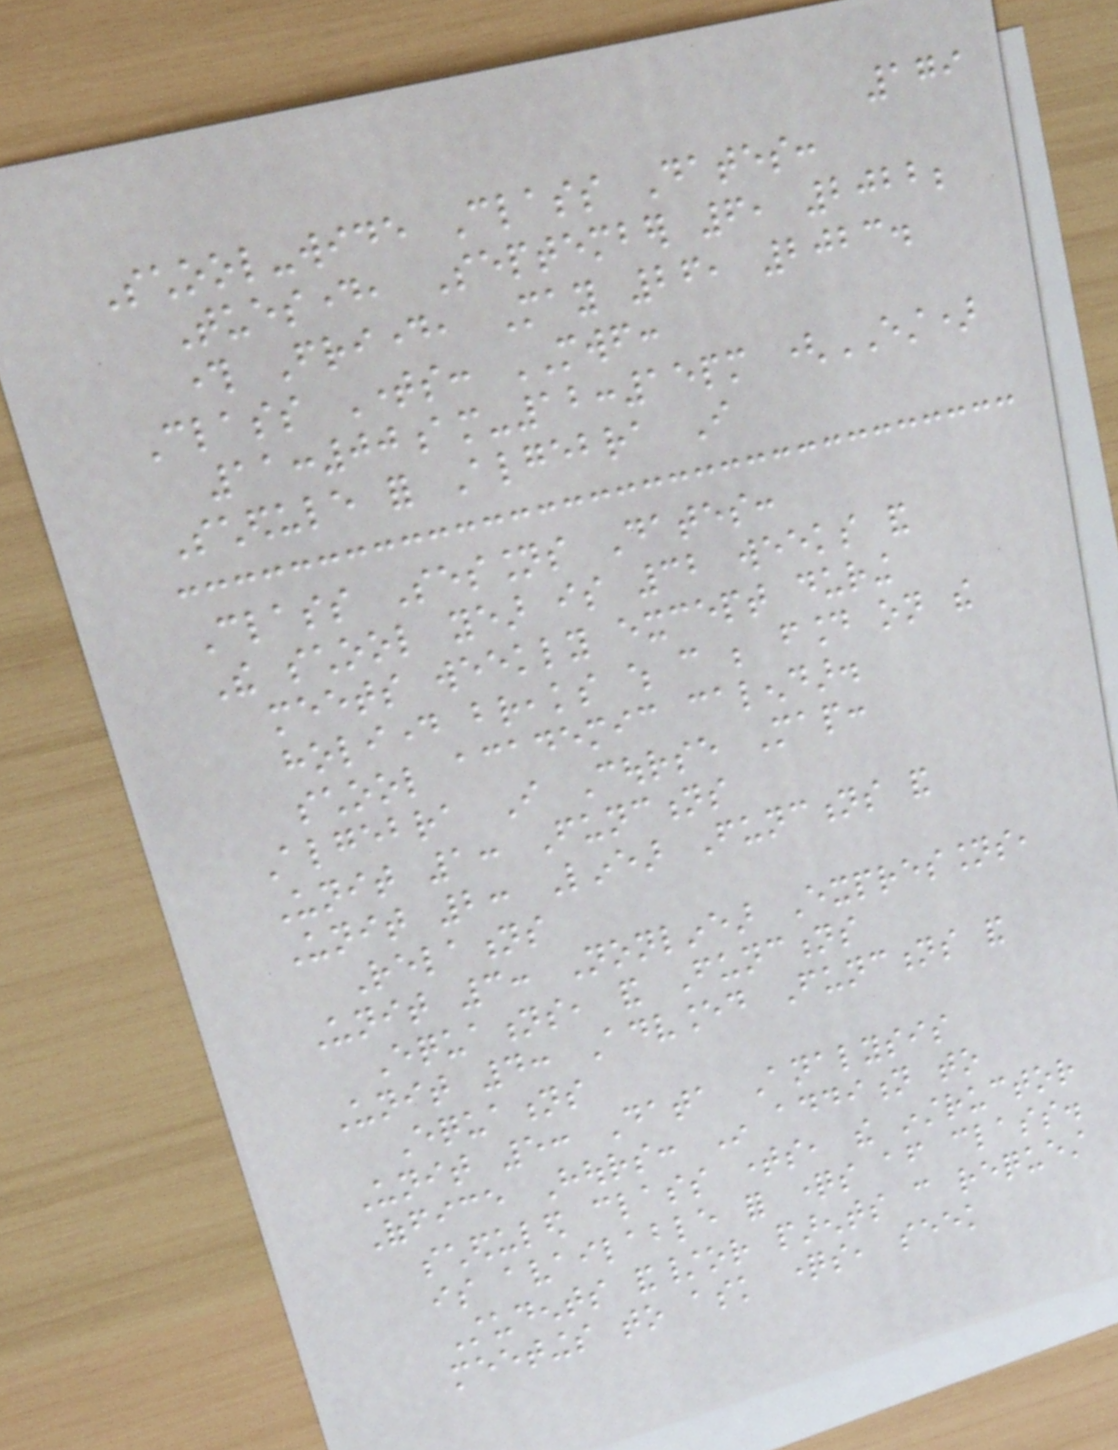179
School-wide Class Dates:
Tuesday, September 6, 2022;
through Friday, May 26, 2023.
Class Times: MWF:
11:00am-12:15pm (EST)
Schedule for Algebra I
Class Sessions Dates:
The school year is 32 weeks and
meets weekly except during
holiday breaks which can be found on the
school academic calendar.
Algebra I Course Map:
Unit 1: Functions
Unit 2: Linear Functions and
Relations
Unit 3: Nonlinear Expressions,
Equations, and Functions
Unit 4: Advanced Functions and
Equations
Unit 5: Data Analysis
Office Hours: In addition to
scheduled class times, the instructor
is available for questions after class.
Students and/or parents can request
meetings to ask questions, seek
